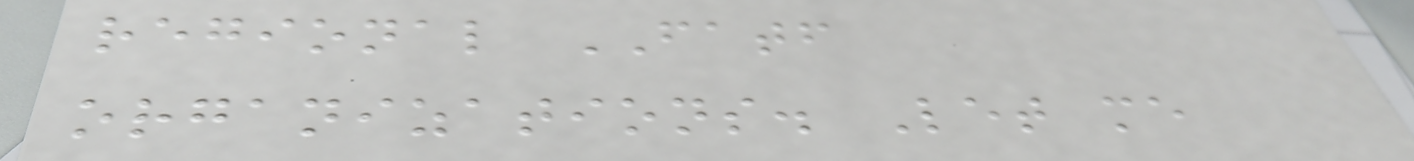regional FATF
organizations. Let me
